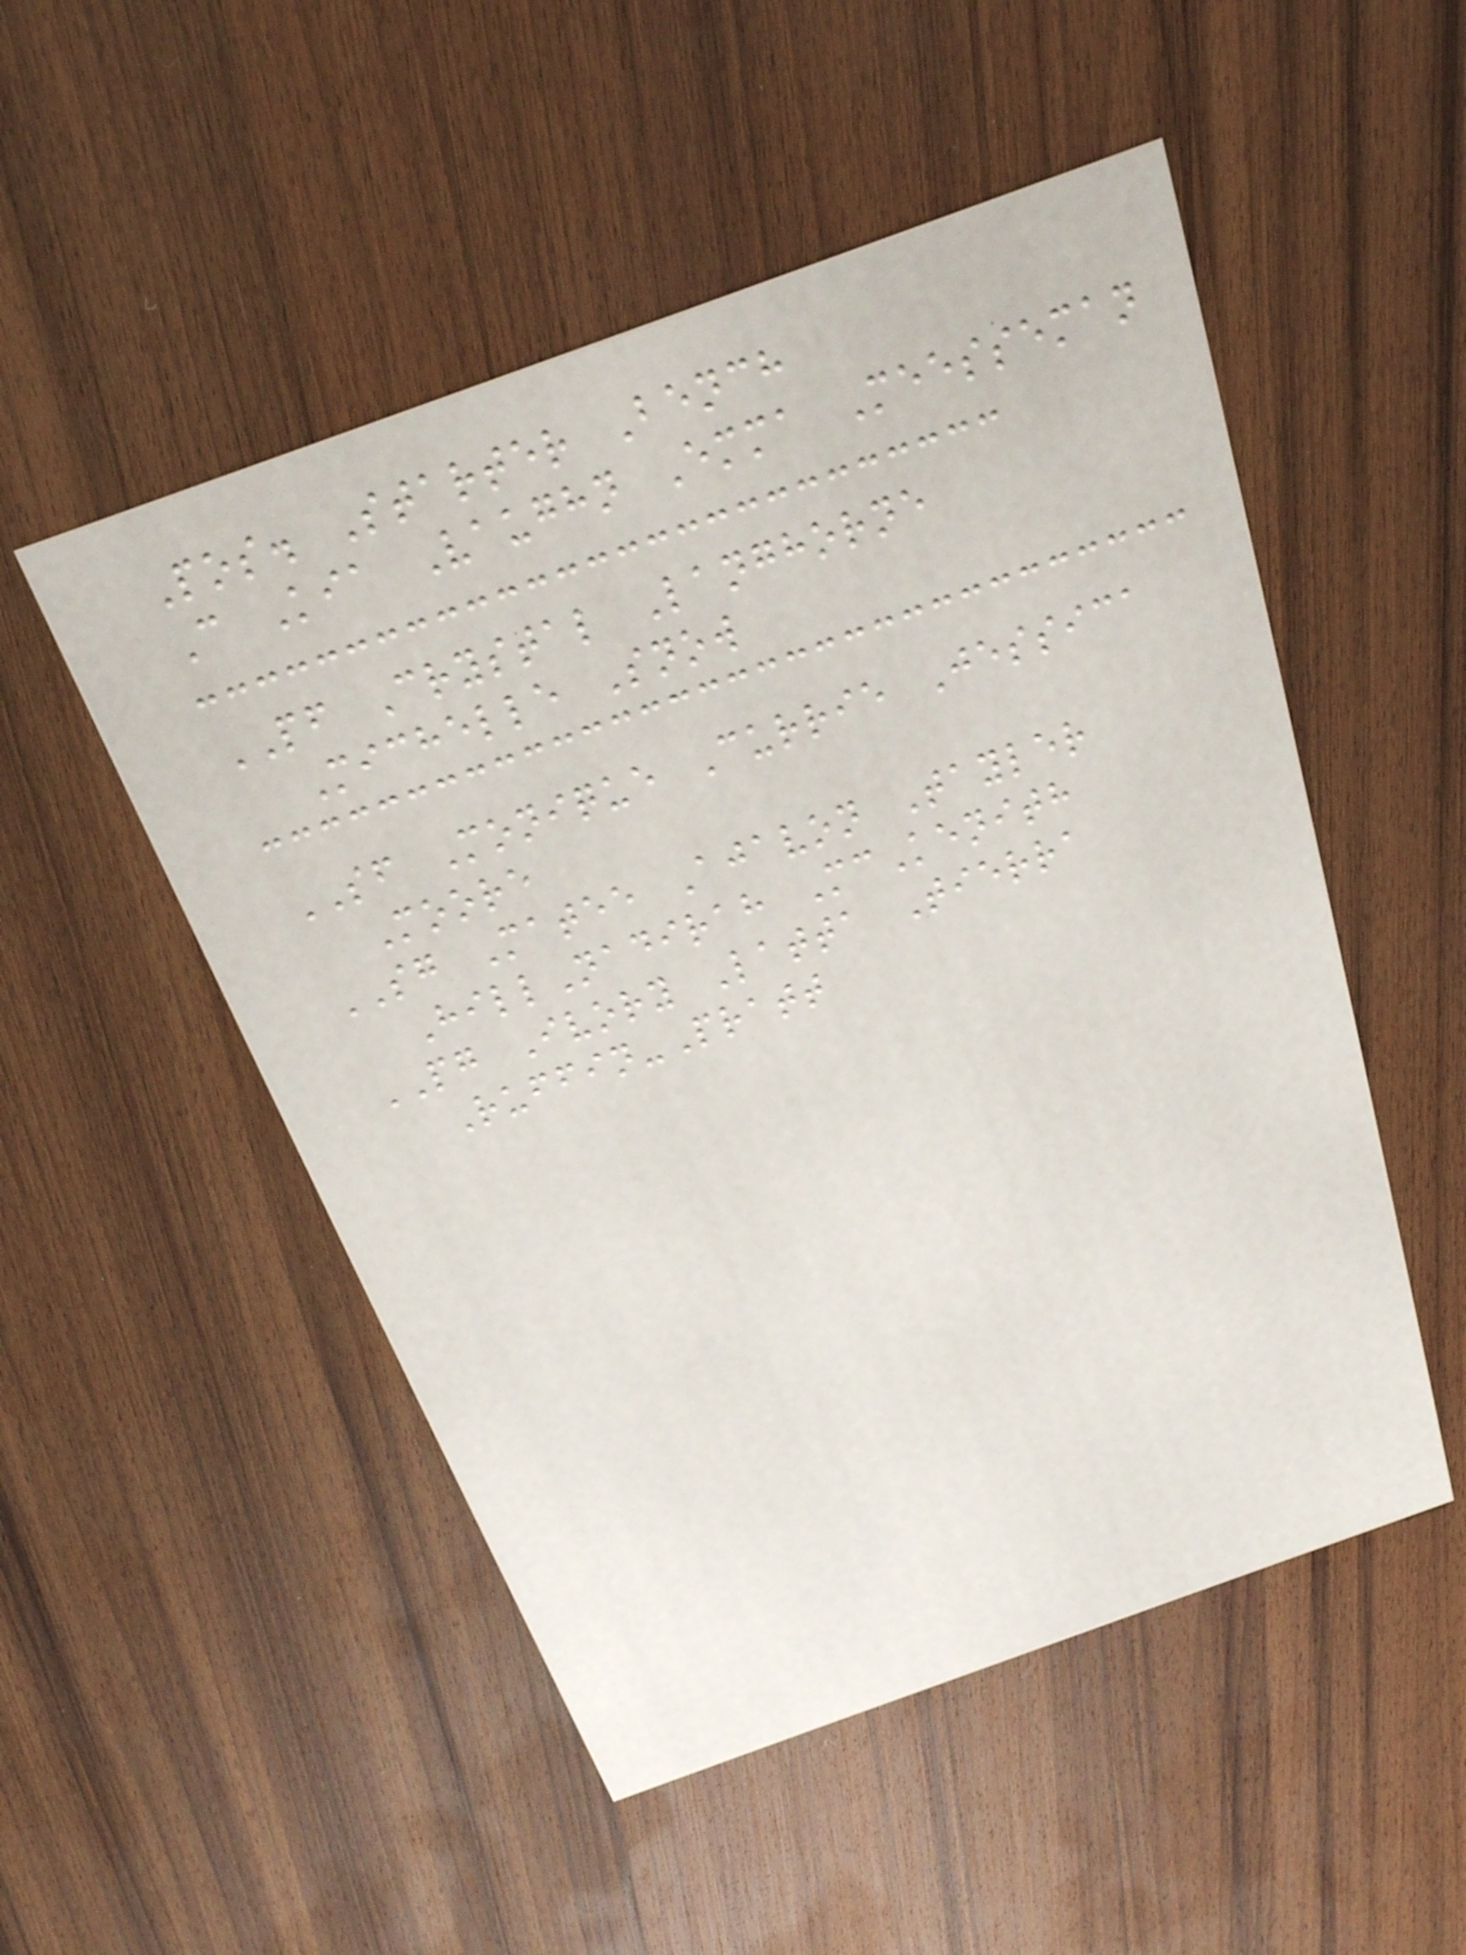Pos. Starter Bench
C Kia Vaughn Emma Meesseman
PF Crystal Langhorne
Michelle Snow
SF Monique Currie Jessica
Moore
SG Matee Ajavon Tayler
HillNadirah McKenith
PG Ivory Latta Tierra
Ruffin-Pratt
